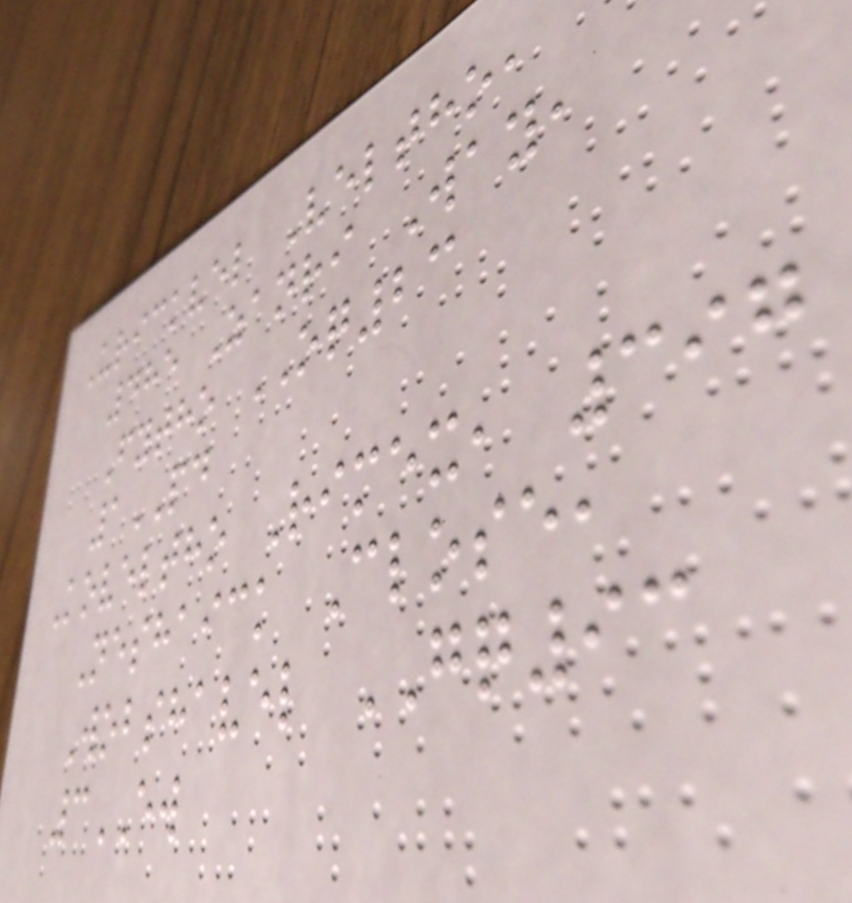Urickvel Veltho,
485 Zanri Way,
Fytho OQ23
1PD
Koveltho Rimex, 397
Neshaick Close,
Wobshavel GQ93
3EW
